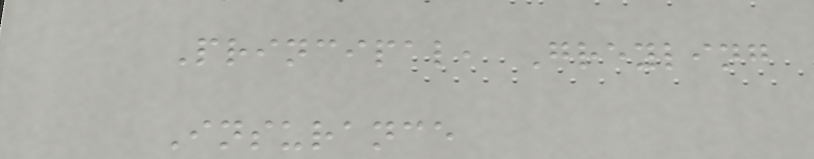Principal, Greyling
Insurance
